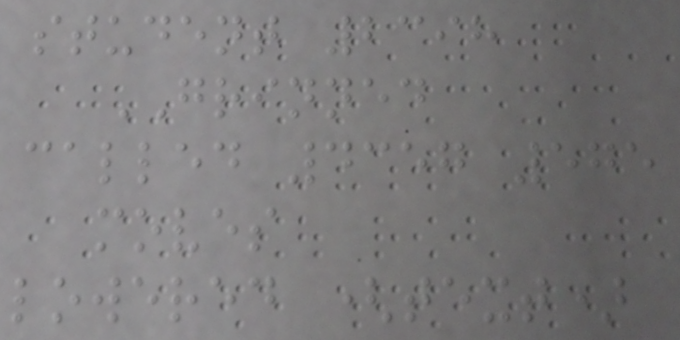student 2398
GRINNED
called 4357 575
moves
lowered (text)
